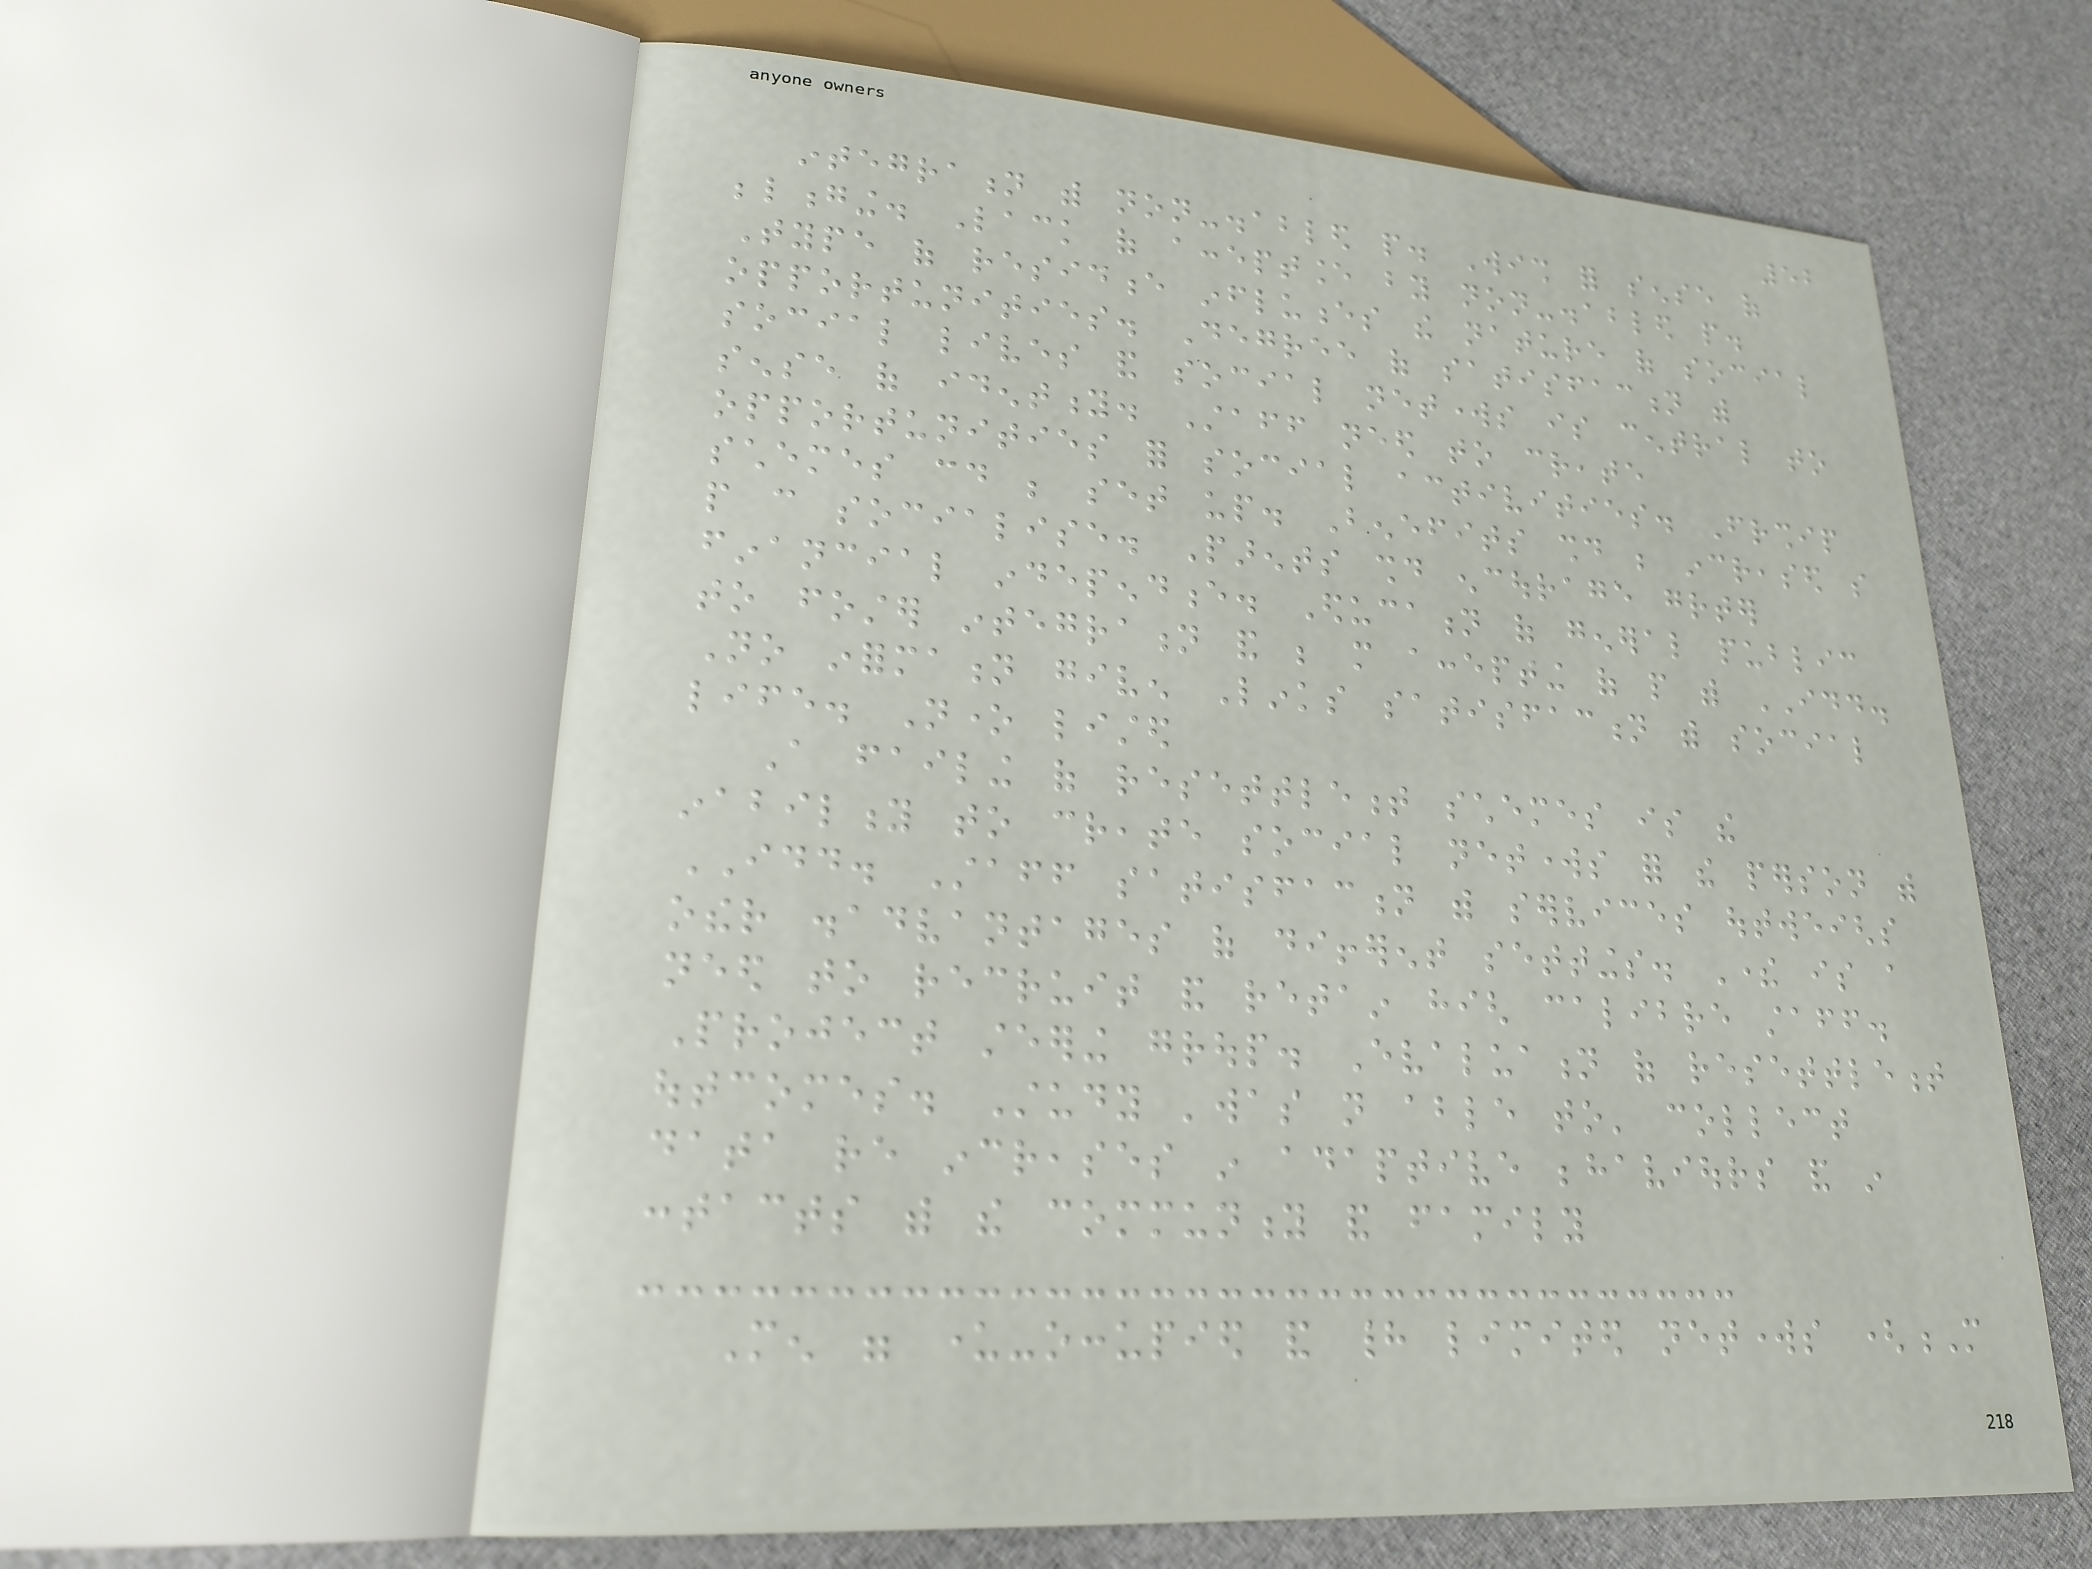52
integration with non-disabled people. Wish for sense of
belonging. Lack of acceptance by non-disabled people.
Type of residence influences the nature of social
opportunities. Degree of satisfaction with
social lives and social networks is central to
sense of identity. Staff need to create
opportunities for social activities. Friendship
schemes could be set up. Benefits should be increased so
people can socialise. Parents should encourage greater
financial independence. Education of general public
to foster integration and be more accepting of people with IDD.
No information given Links satisfaction with social
life. None listed
A failing of resettlement schemes is the
inability to create social networks for the person with
IDD. Staff satisfaction with services outweighs
other disadvantages of different settings. There is a
need to recruit and retain high calibre staff.
Project steering group. Evaluation of resettlement
outcomes. Study 'was not able to' collect
data re increases in adaptive behaviours and in
contacts with the community and family
Men were under-occupied and had limited networks (M
